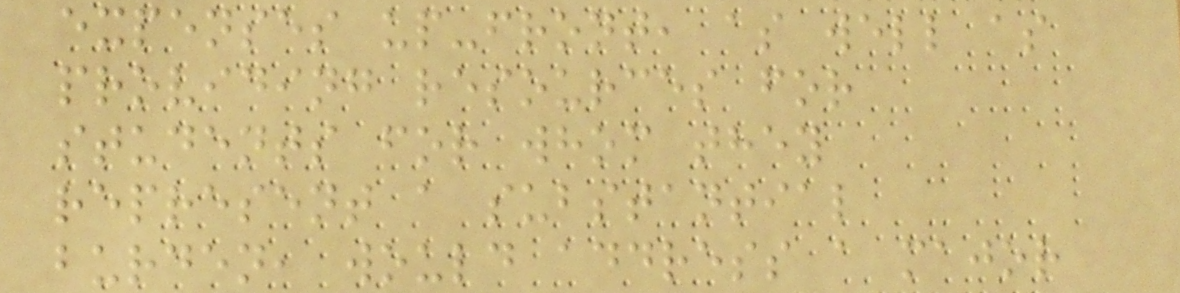expenses up-front, as well as
providing resources for
students for whom they
represent a substantial
burden, would address a major
